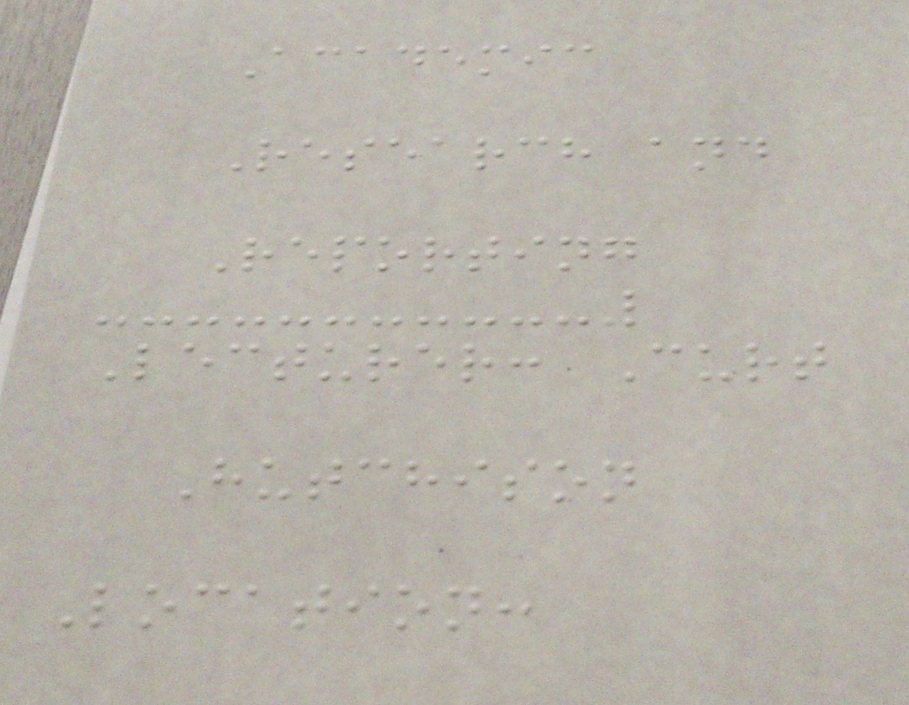Academic
Research and
Reporting
Lecturer: Curt
Hutchison
Location:
